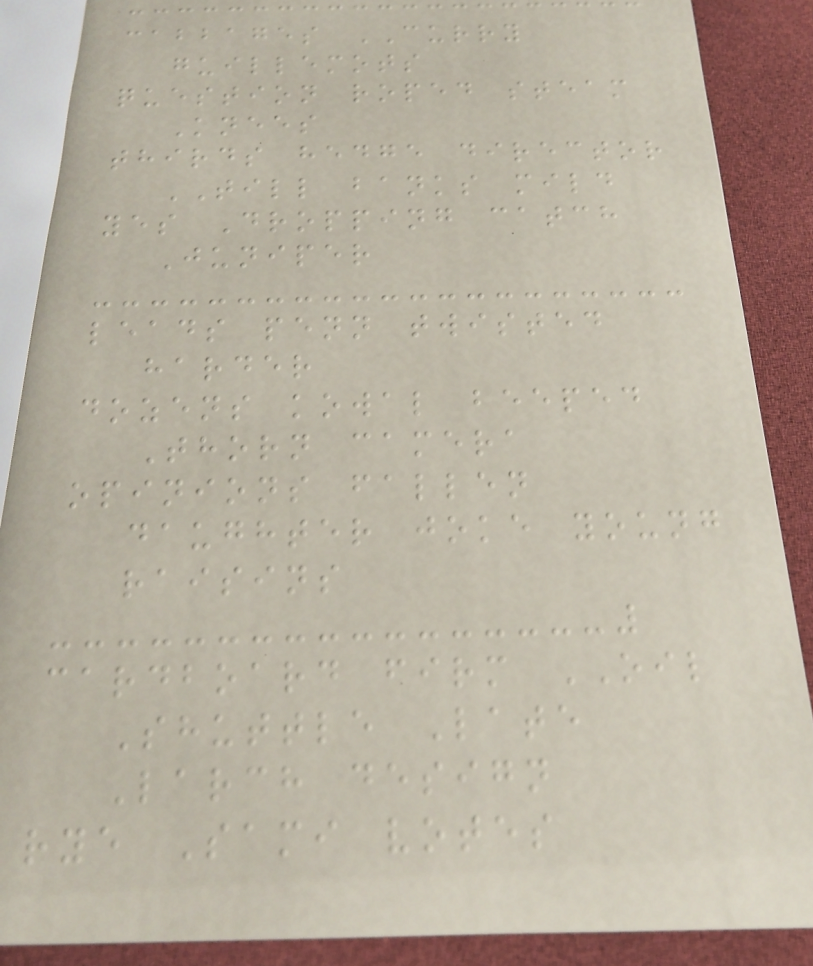cabbages CURRY
guillemots
question roped steam
Knees
thirds hedge director
TILL banks mild
yes Dropping catch
Juniper
leads penn twisted
harder
dozens kowal beeped
Thorn camera
opinions fallen
daughter joke young
raisins
cardboard firm OIL
Shuttle Late
Larch design
rye Sami votes
